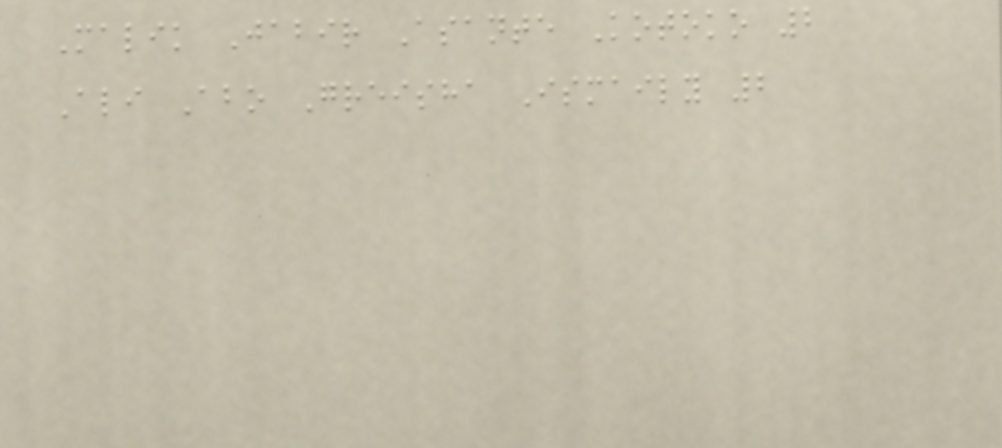Malik Jabir Asante Kotoko 2
Ali Abo Greisha Ismaily 2
